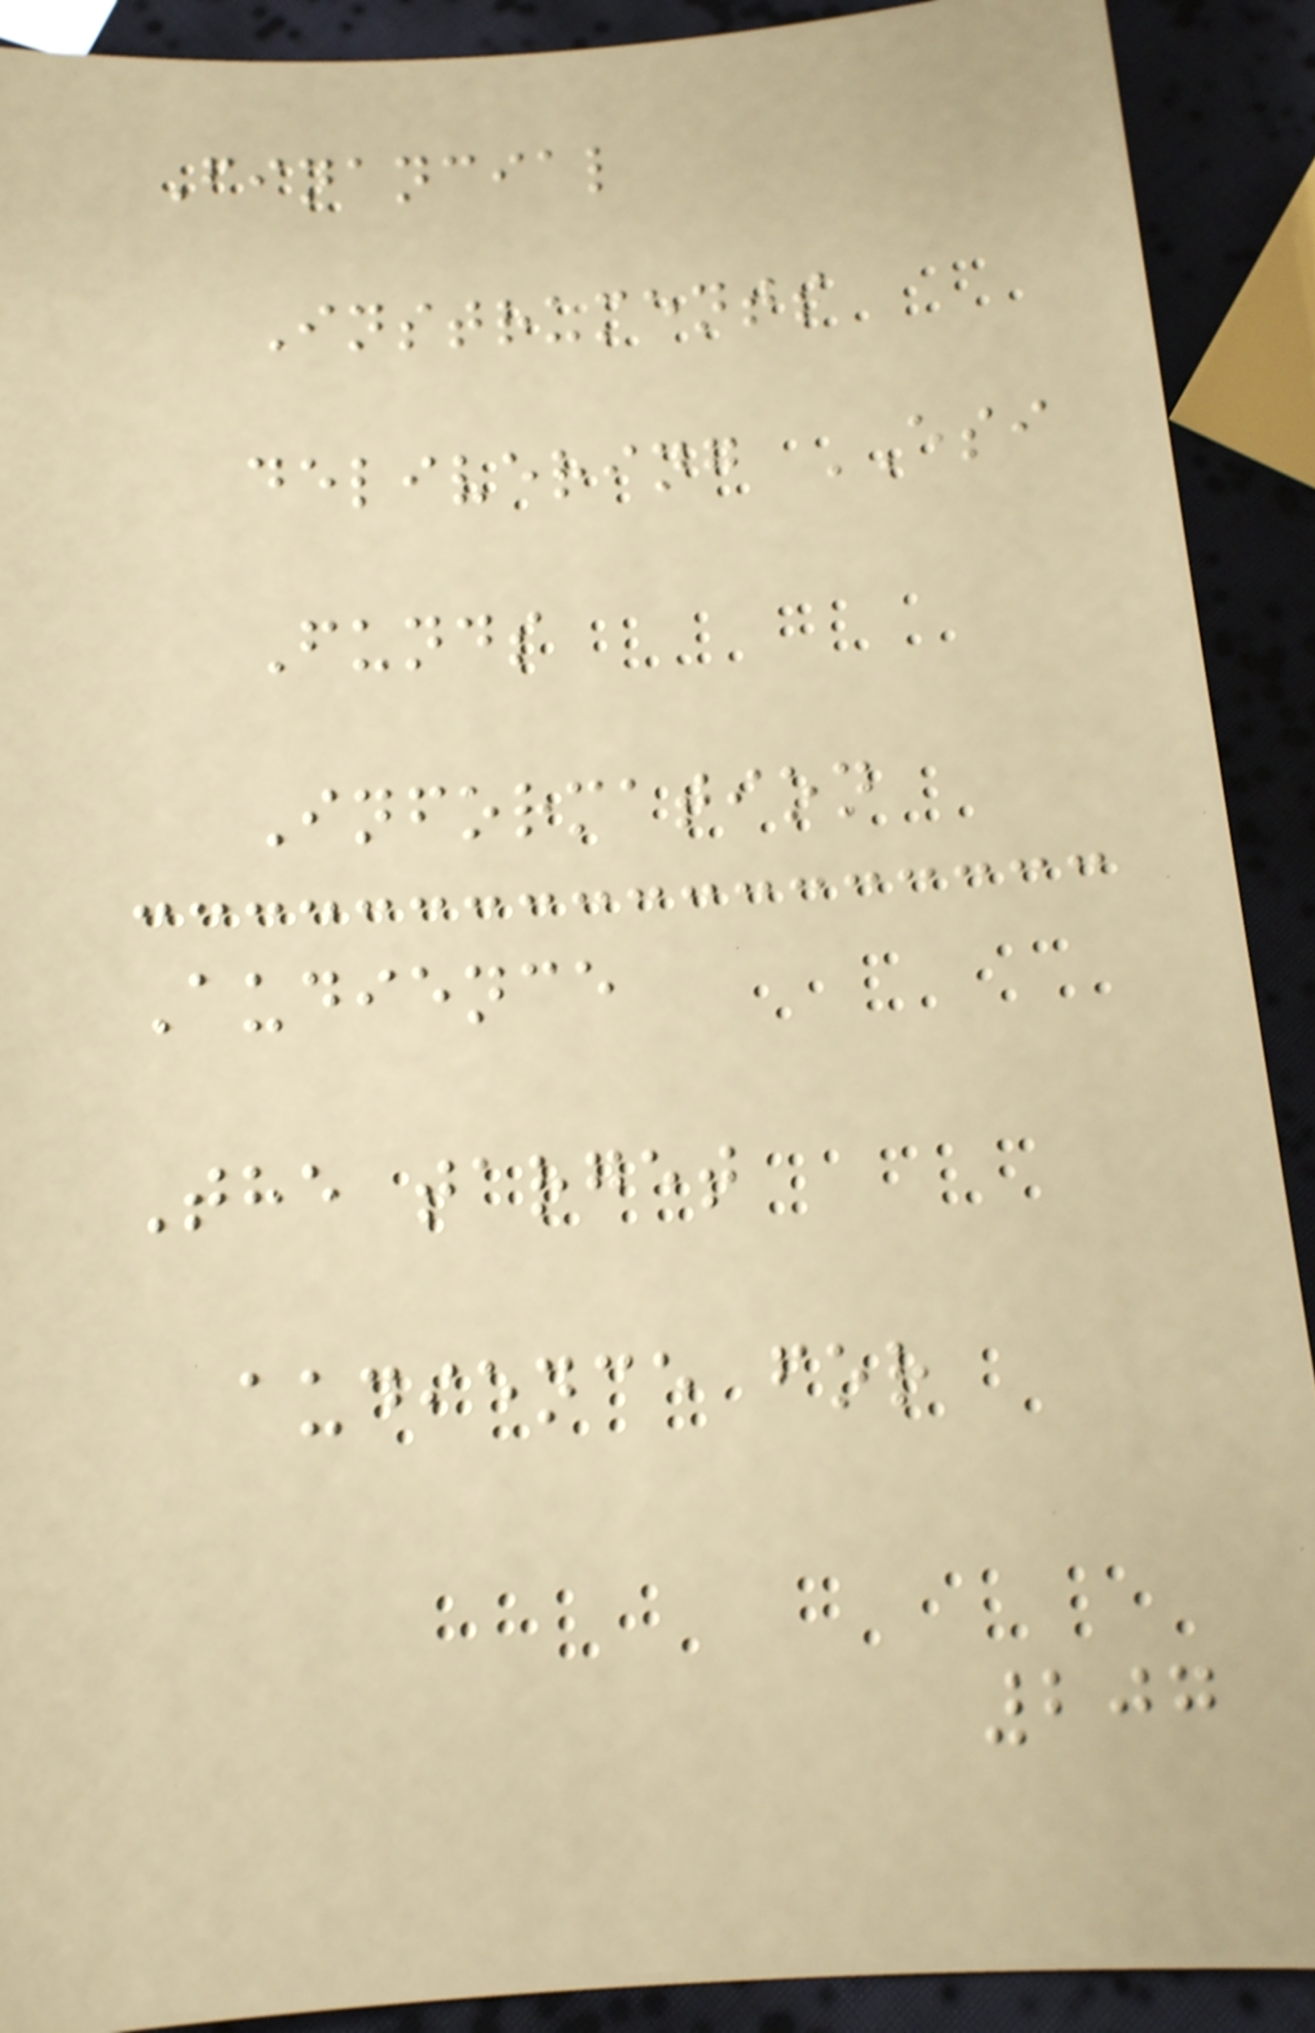Financial
Instruments
delivering ESI
Funds
Information
Audience
The target
audience for
207
